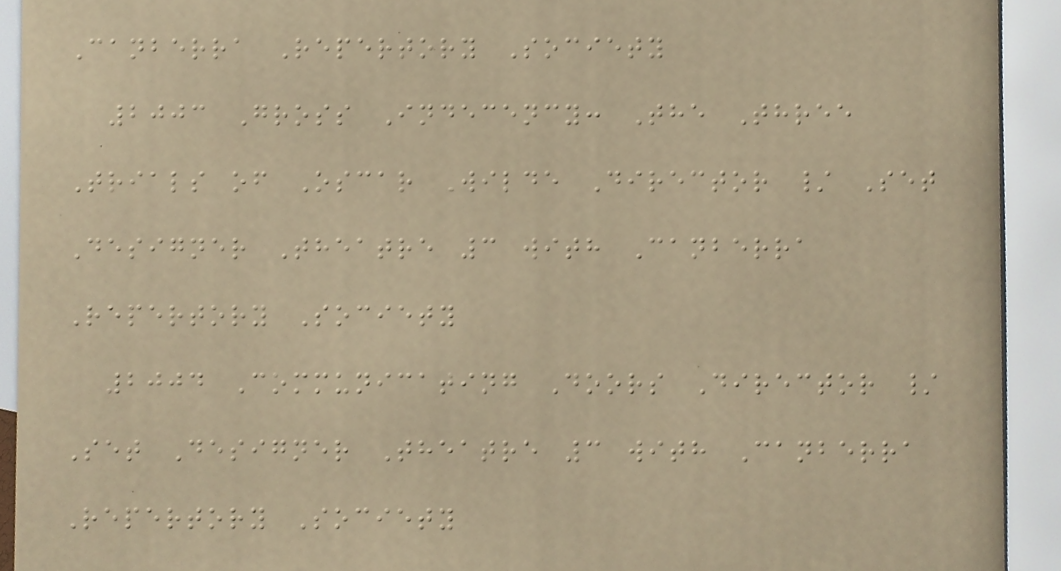Canberra Repertory Society
2003 Gross Indecency: The Three
Trials of Oscar Wilde Director / Set
Designer Theatre 3 with Canberra
Repertory Society
2004 Communicating Doors Director /
Set Designer Theatre 3 with Canberra
Repertory Society
